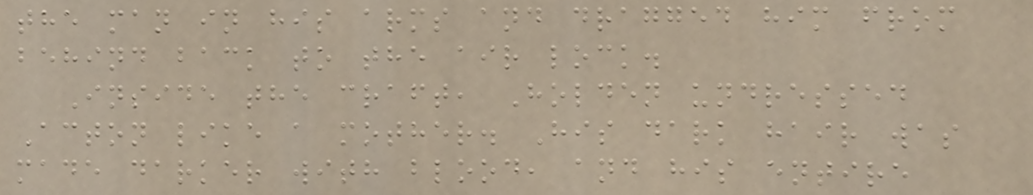the man in his arms and dragged him from
behind back to the air lock.
Inside the craft, Holden undressed
Acton like a mother. His dark hair was
made darker with blood, and his entire
